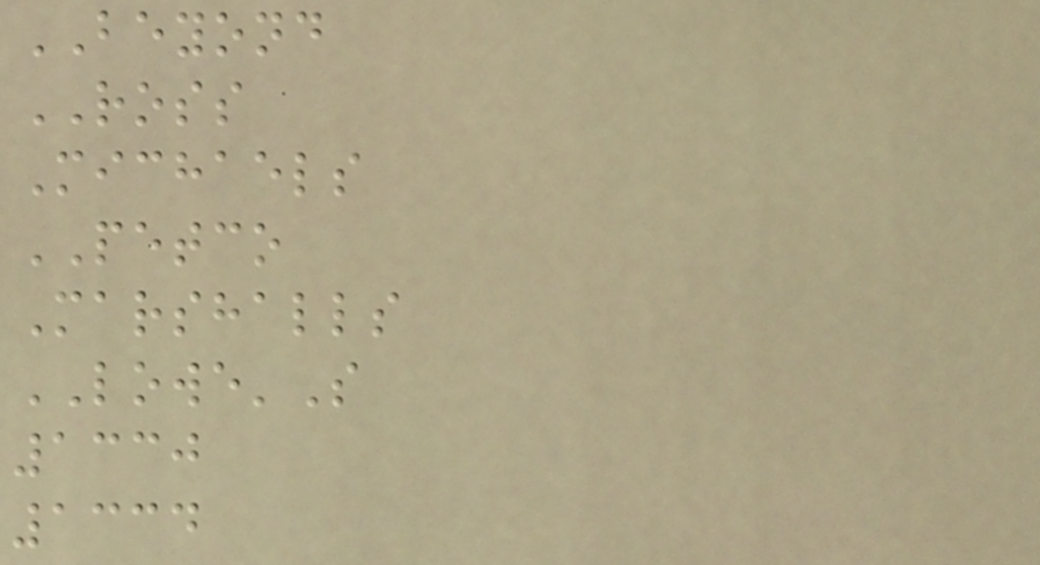BEYOND
ROSS
Michaels
PETCO
Marshalls
LOWE'S
1330
1334
